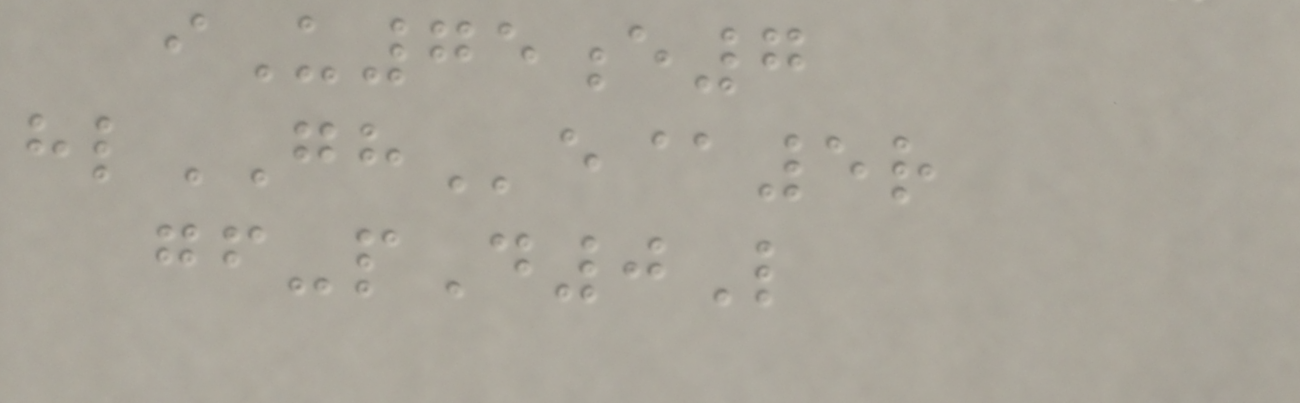iU75e7
hlGHe@5r
gf-pD0L
